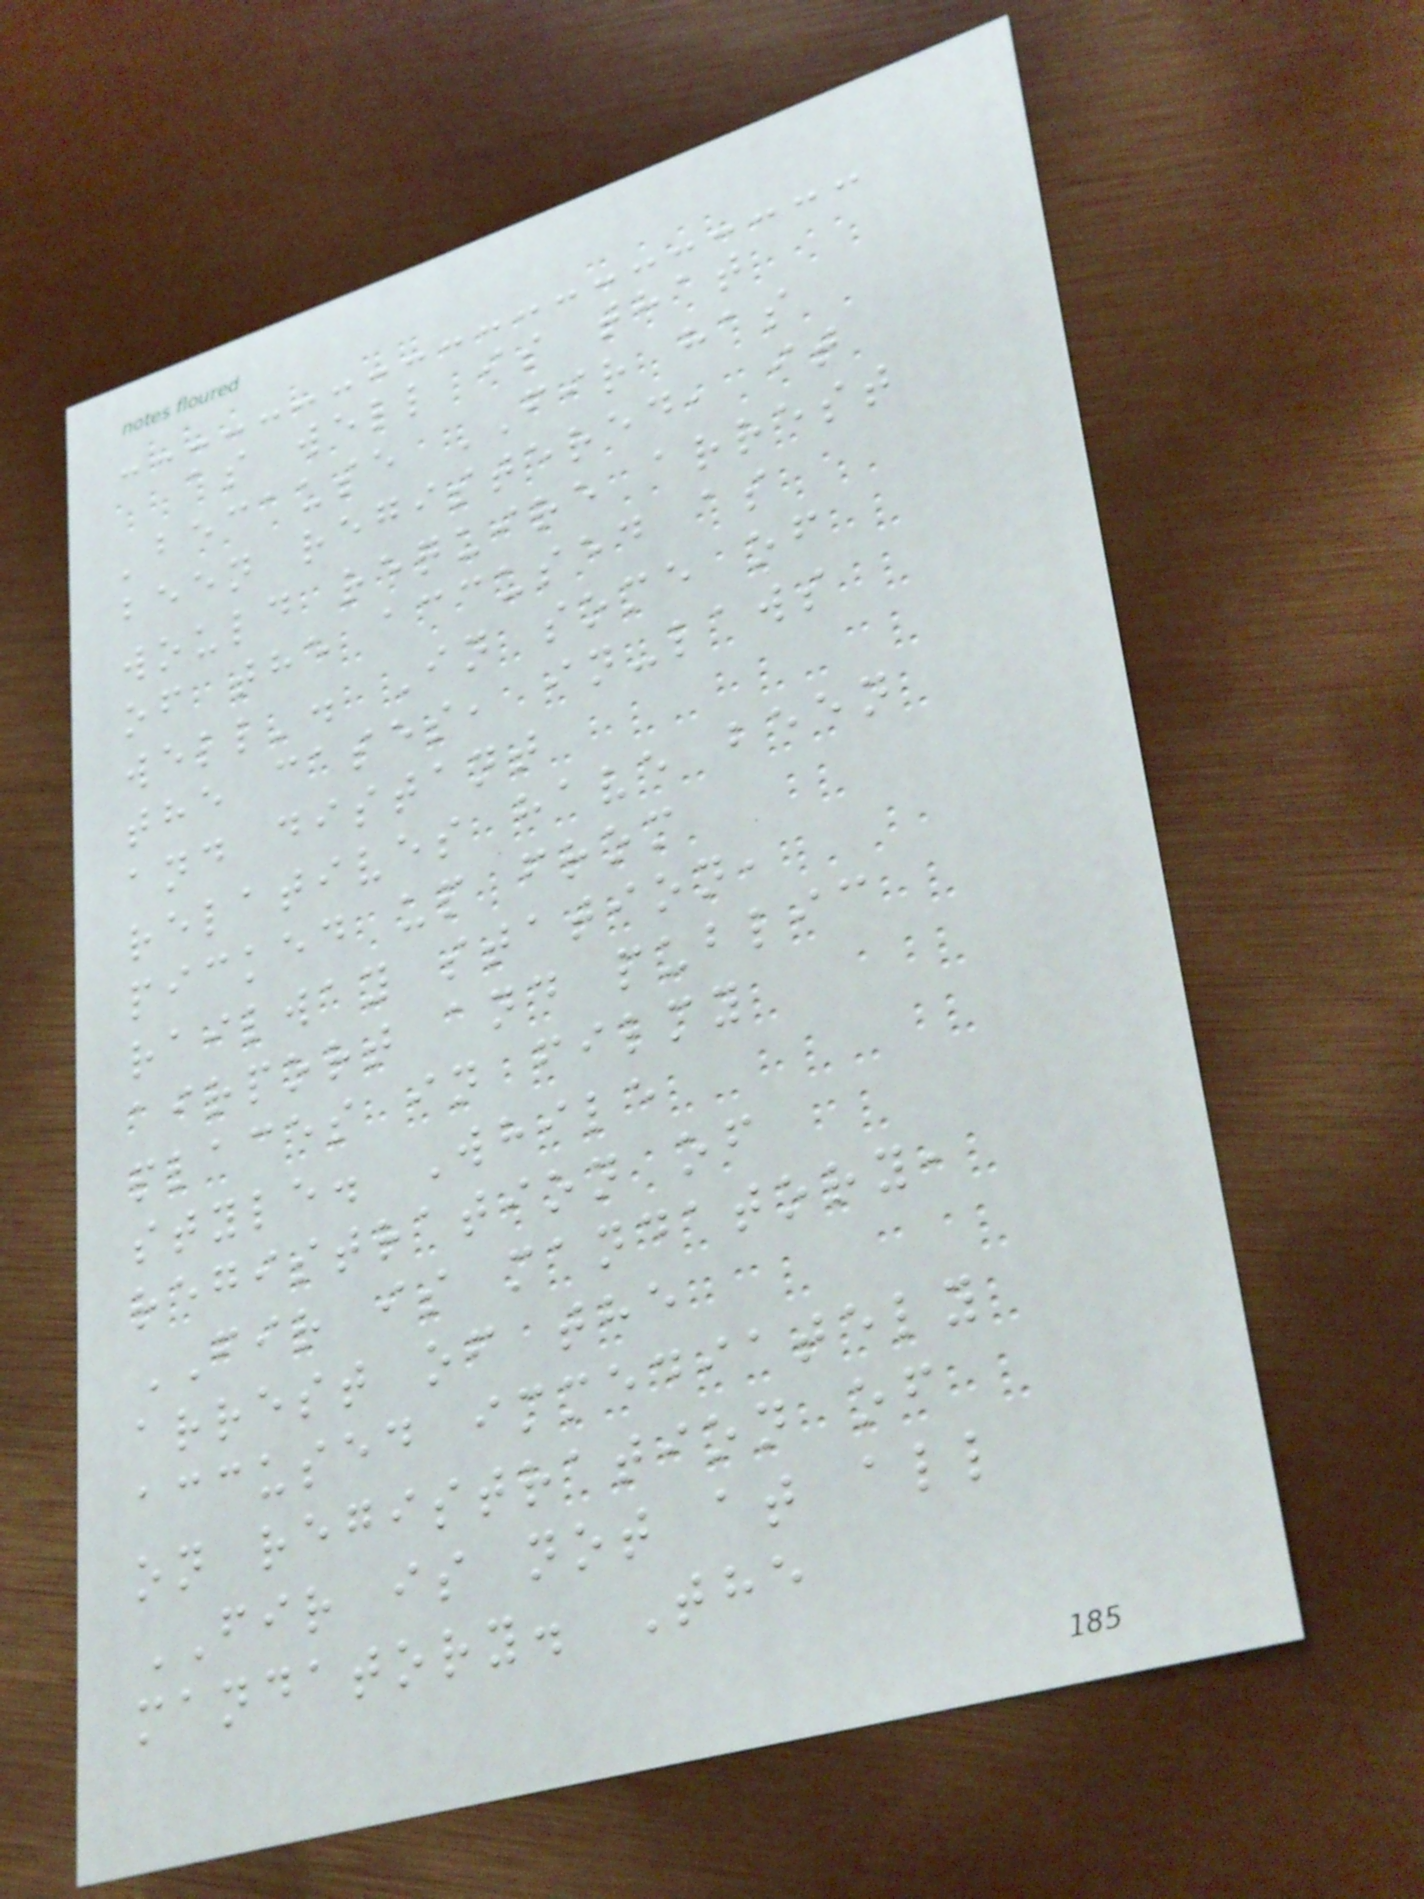as well is that
'because FIR has
been registered, it
would require arrest
of the accused as
well'. In some of
the cases, in-laws
and distant
relatives have been
picked up from
railway station,
airport and public
places in filmy
style. While
registration of
FIR is mandatory,
arrest of the
accused immediately
on registration of
FIR is not at all
mandatory. The
